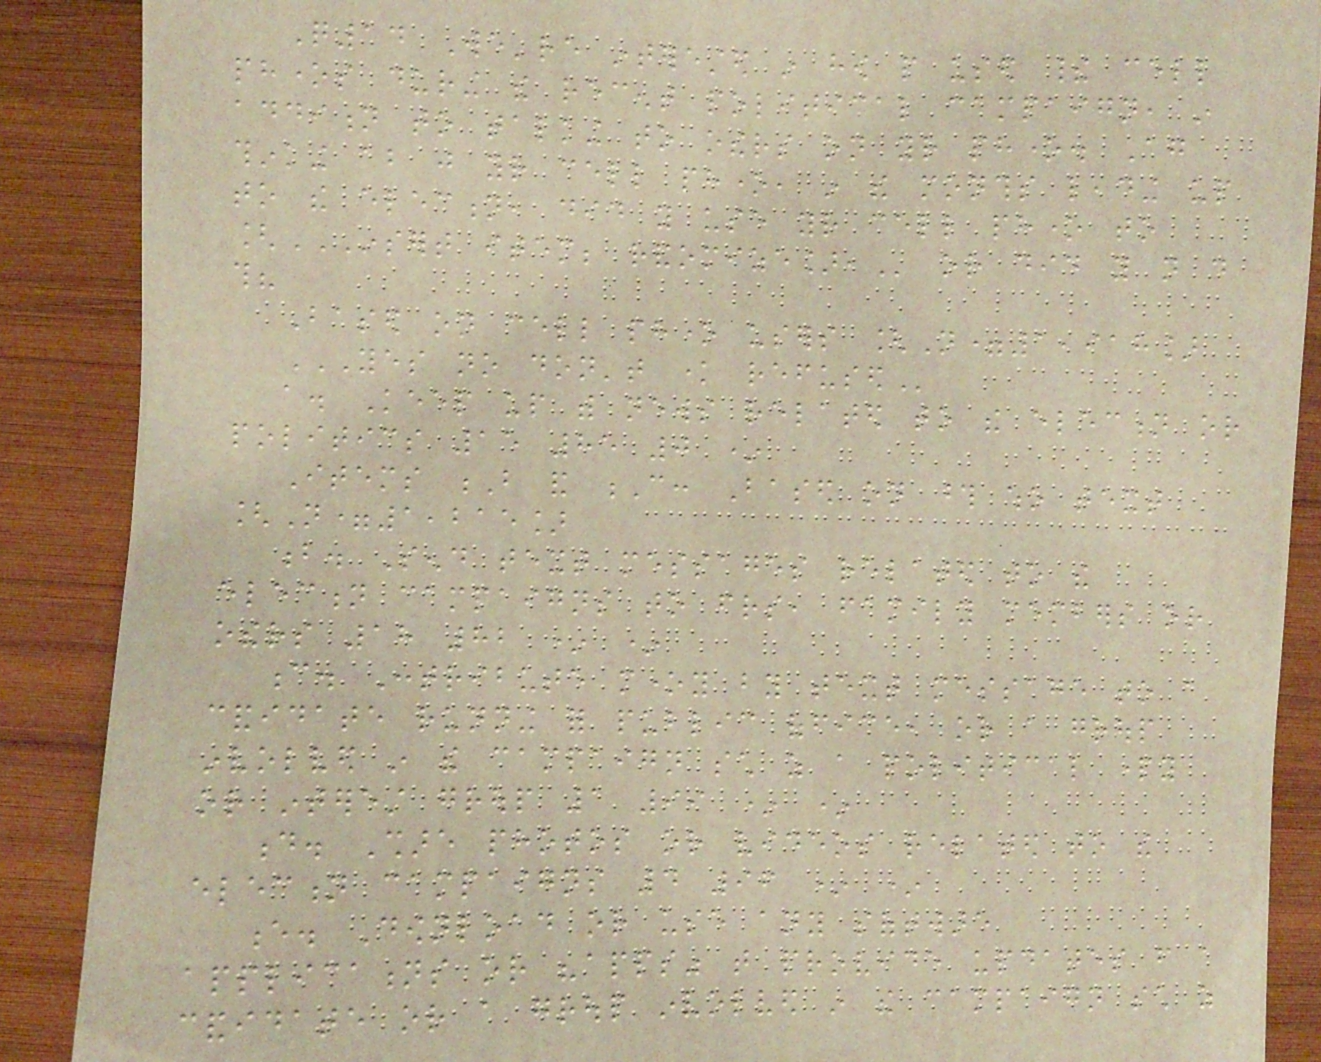Q14 We're interested in how people used their cell
phones during the recent political campaign, in
addition to talking to others on your phone. Again
thinking about just your cell phone, in the months leading up
to the election, did you use your cell phone to
[INSERT ITEM; RANDOMIZE], or did you not do
this?
Based on cell phone users [N=1,918]
YES NO DON'T KNOW REFUSED
a. Keep up with news related to the election or
politics 15 85 0 *
Items B and C: Based on those who text
[N=1,215]
b. Send text messages related to the
election campaigns to friends, family members or
others 18 82 * *
c. Contribute money by text message to a
candidate running for public office, or a group
involved in the campaign such as a political party
or interest group 1 99 * *
d. Share photos or videos related to the
election campaigns 4 96 * *
e. Download or use any software
applications or "apps" that provide updates from a
candidate or a group involved in the campaign such as
